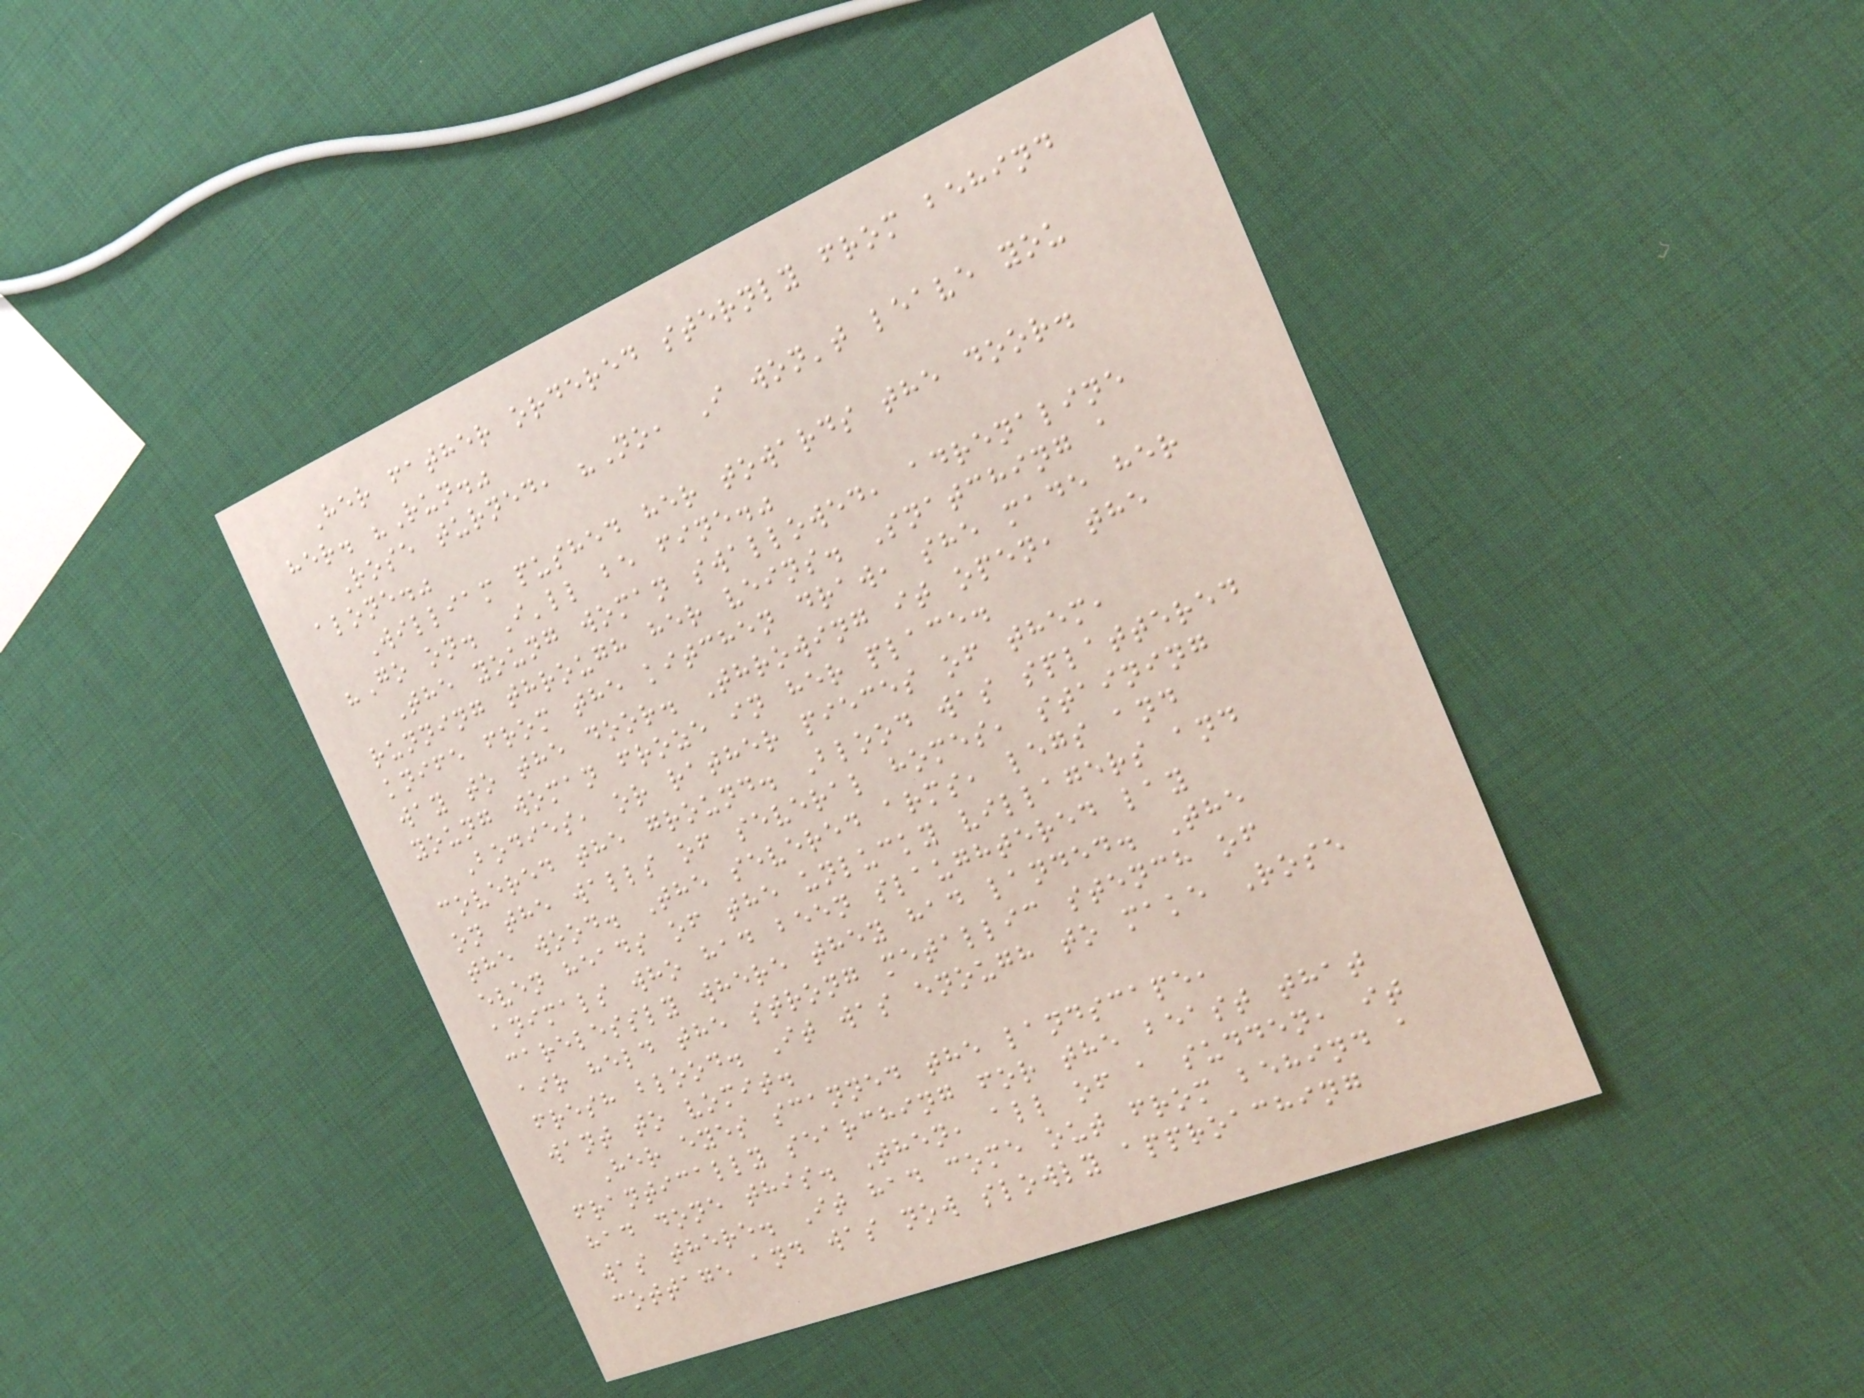Her father ordered sternly from behind
her. "Run."
Rose turned, "No, I won't leave you
alone."
William pushed her towards the door.
"Go on. I'll be fine."
The young woman swallowed, adrenaline
running through her veins. Snatching a
knife from the kitchen draw, she made her
way to the door. Throwing it open, the
young woman froze in her place.
Bodies, or rather pieces of them,
covered the ground. Blood was splattered
on the walls of several homes, staining
the wood. The severed arms, legs and
even heads of the unlucky villagers and
animals who had been slaughtered lay
carelessly where they had landed. The
air held the strong metallic stench of
fresh blood. It was enough to make Rose
want to vomit.
Her eyes scanned the landscape,
frantically searching for the beast that
had done this. Then, all of a sudden, it
was there. It had come out from behind a
cottage and was now slowly approaching
